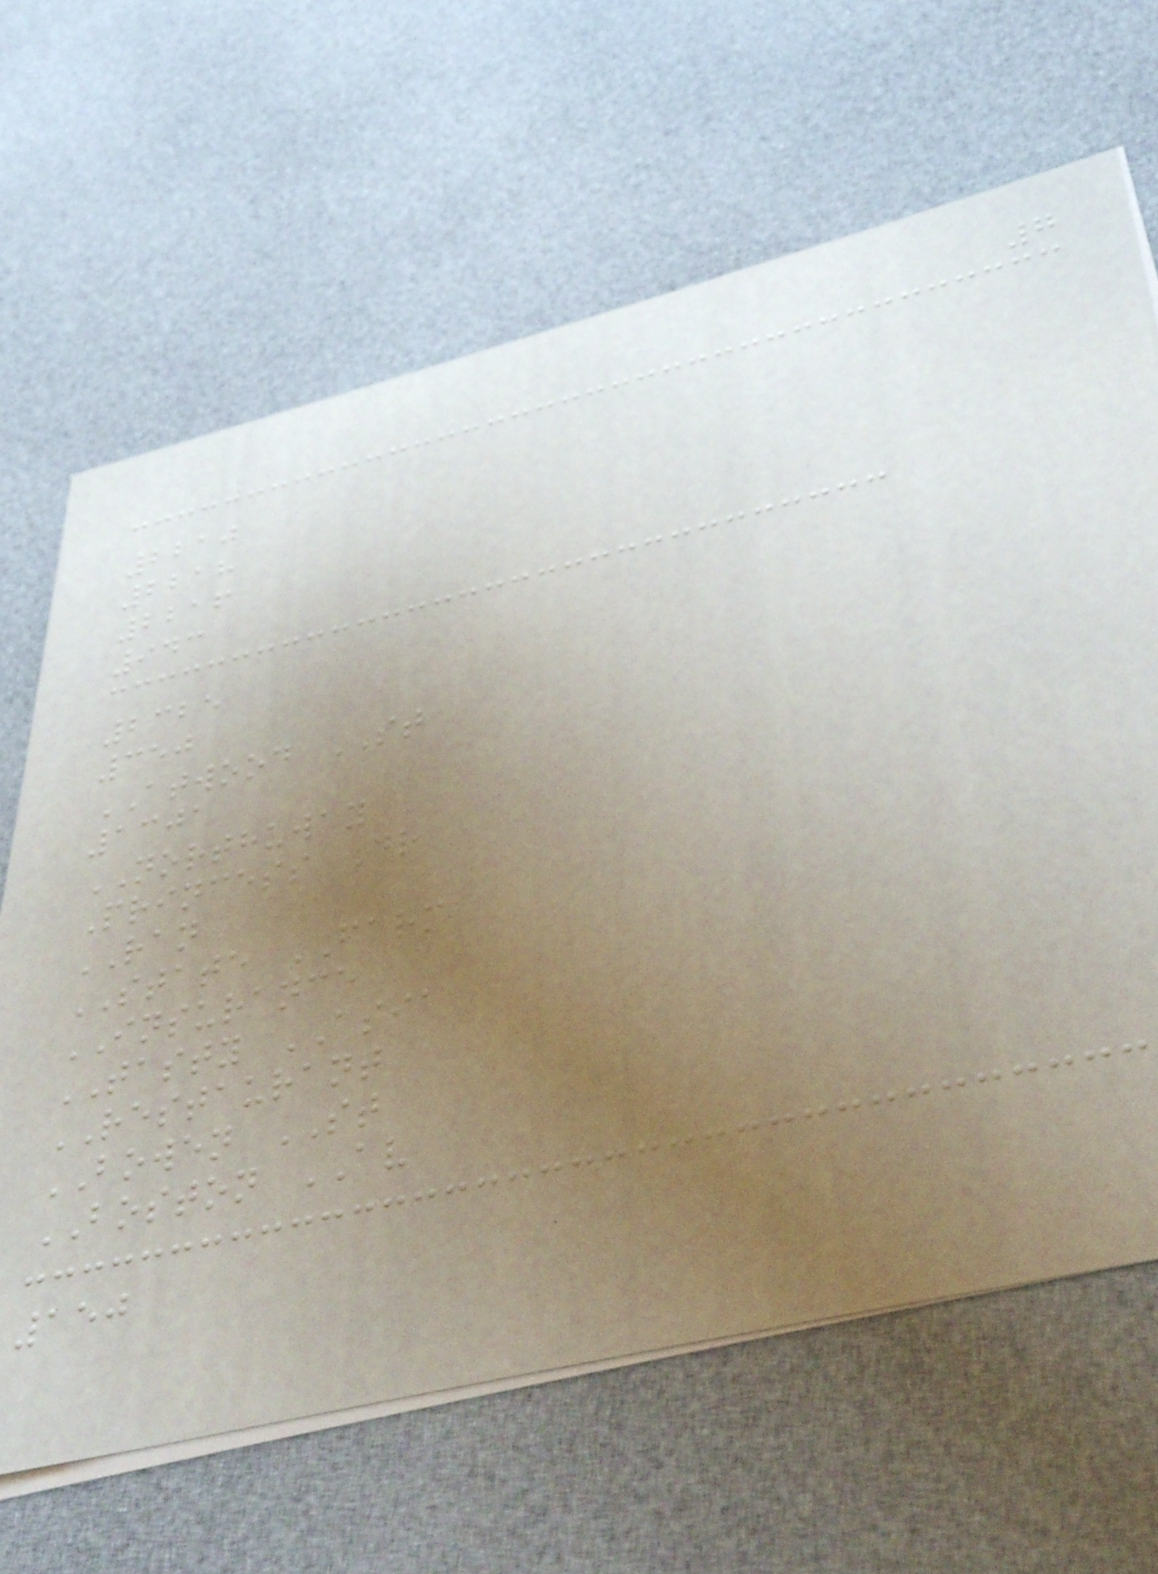7
2210
2218
2216
943
2325
350
ATWOOD ST
1301
NORTHUWAY
Princess Dr
RAN
STATE FARM
INSURANCE
TASTY ASIA
RESTAURANT
BOWEN ST
BOSTON AV
150
